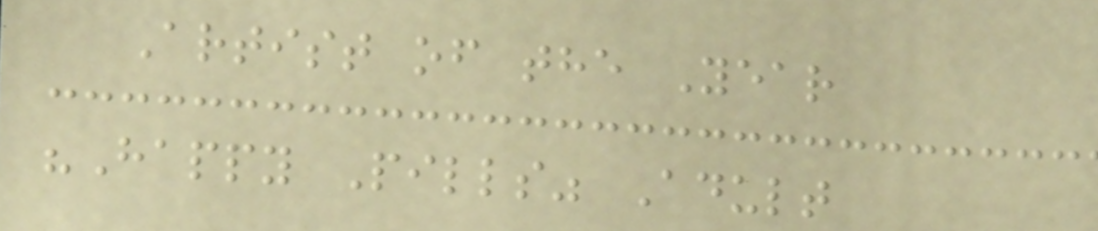Artist of the Year
"Happy Pills" Adult
